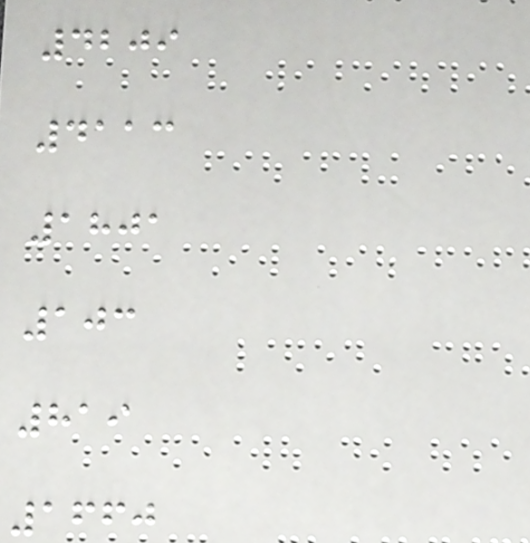4209
4113
1801
103
819
1660
